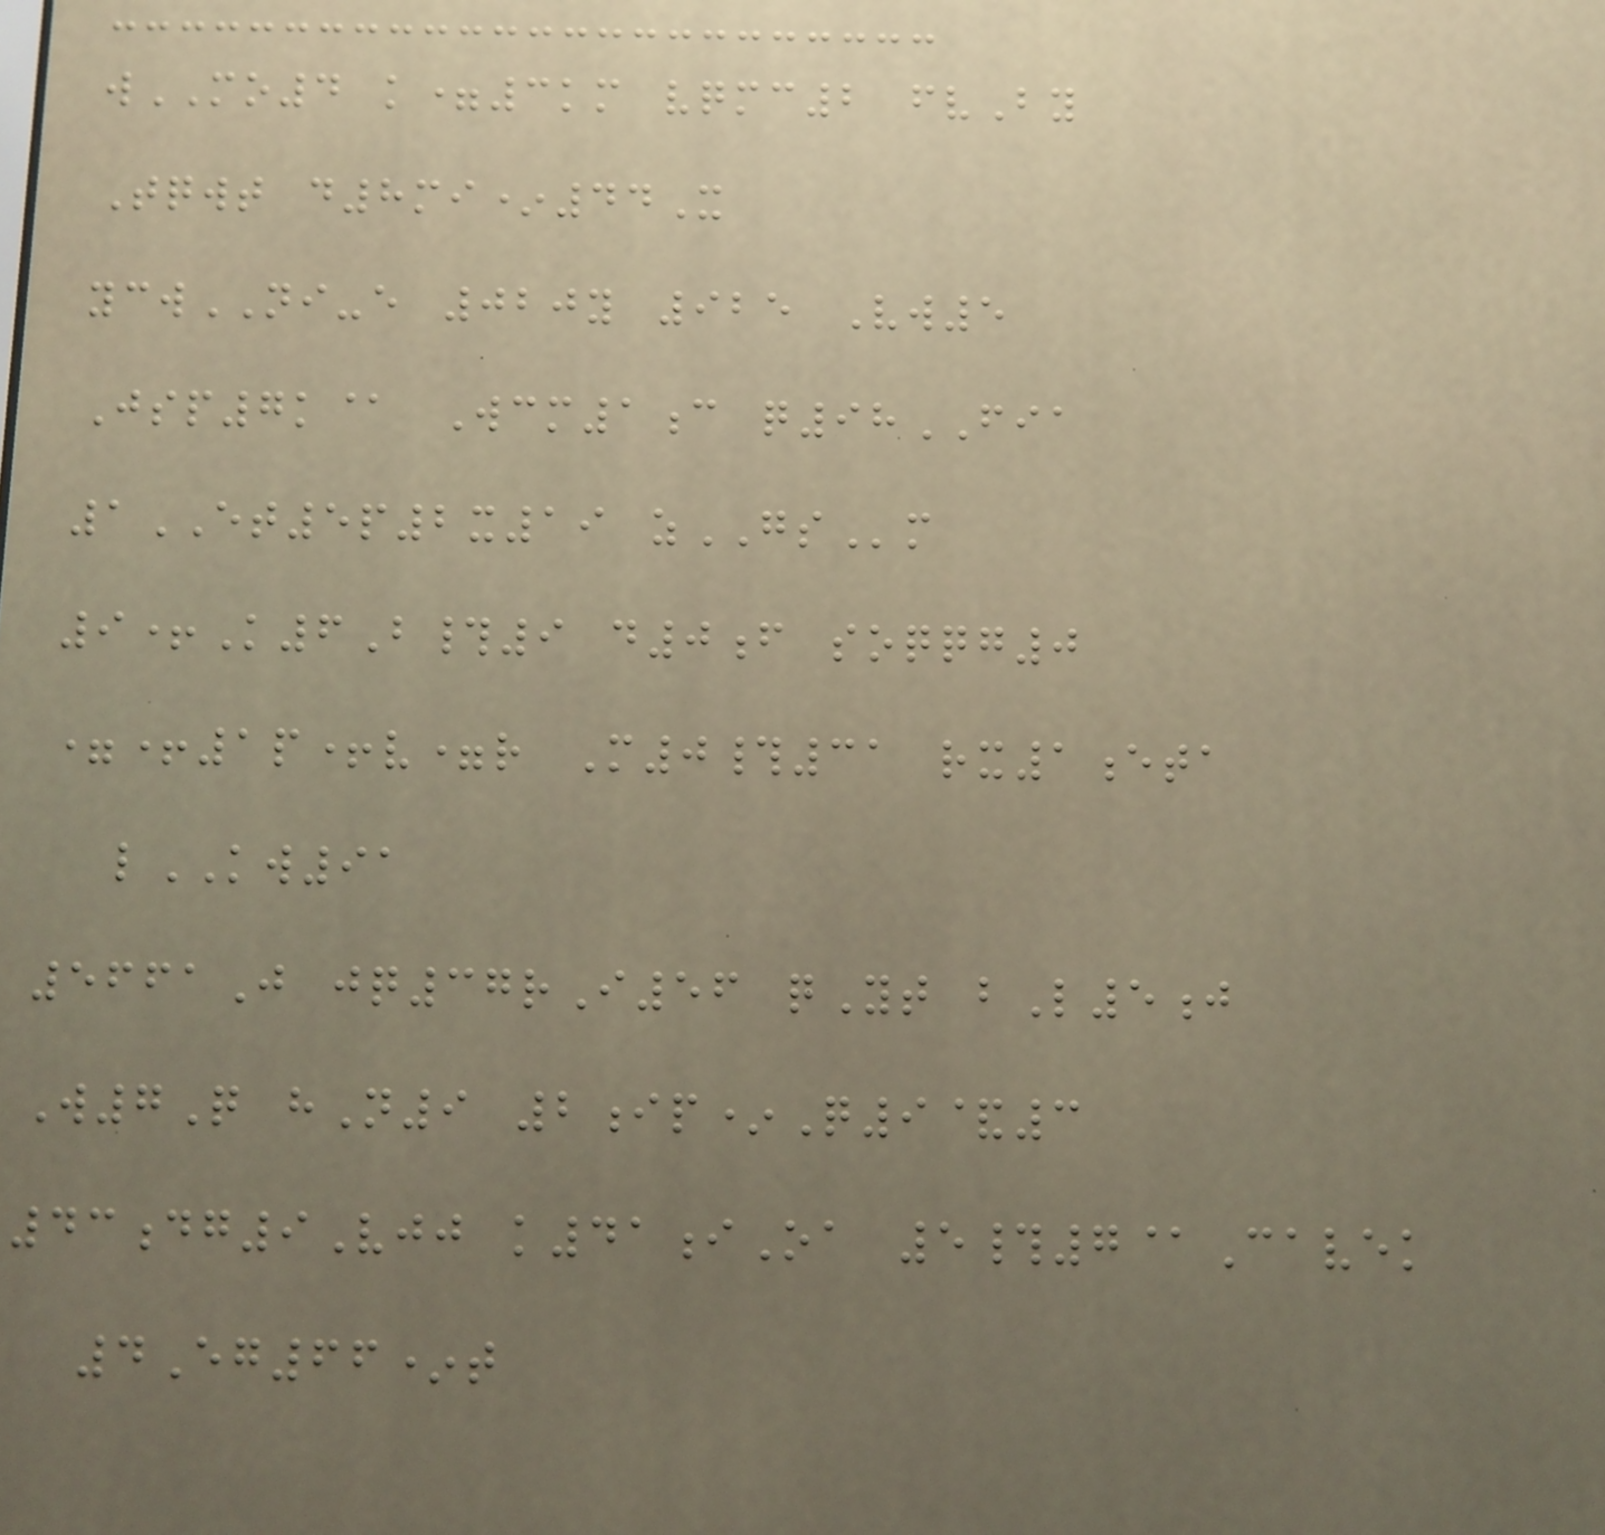wMO4 k=3km vqmc2 fvBy
Tqwt d8mi*44X
ycwNI-e 020y 925 Vw5
Jsp7k@ Wcm1c q98FIA
1ET5p2x19 zGSm
9+K6B#9 d0f soqqg0
=+1p+v=r M0#31 rx1eta
lKW91
5661J jq37rI56 qYt bL5j
W7Q hN9 2ip*Q9&3
43dg9Vjj k41iOa 5#7@Cavek
4Eg66*t
